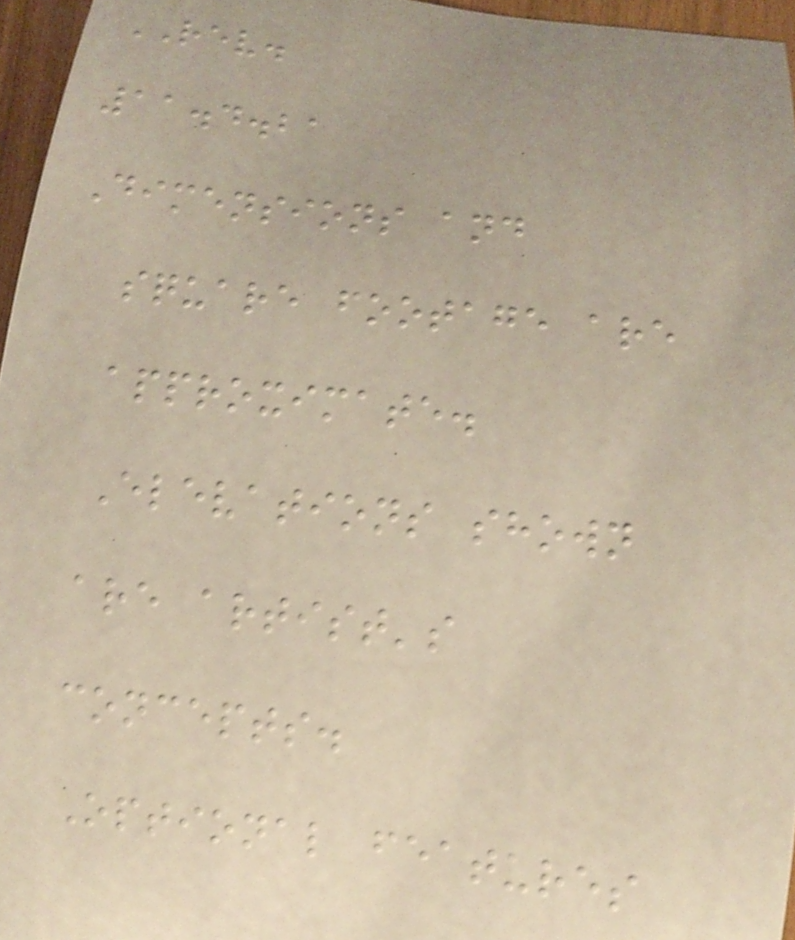REV.
11.4.21
Dimensions and
square footage are
approximate.
Elevations shown
are artist's
concepts.
Optional features
